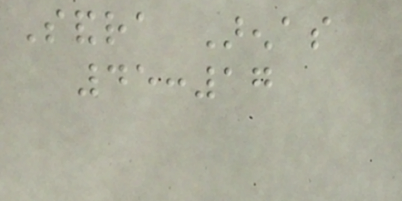Sandra Arenas
45:17
